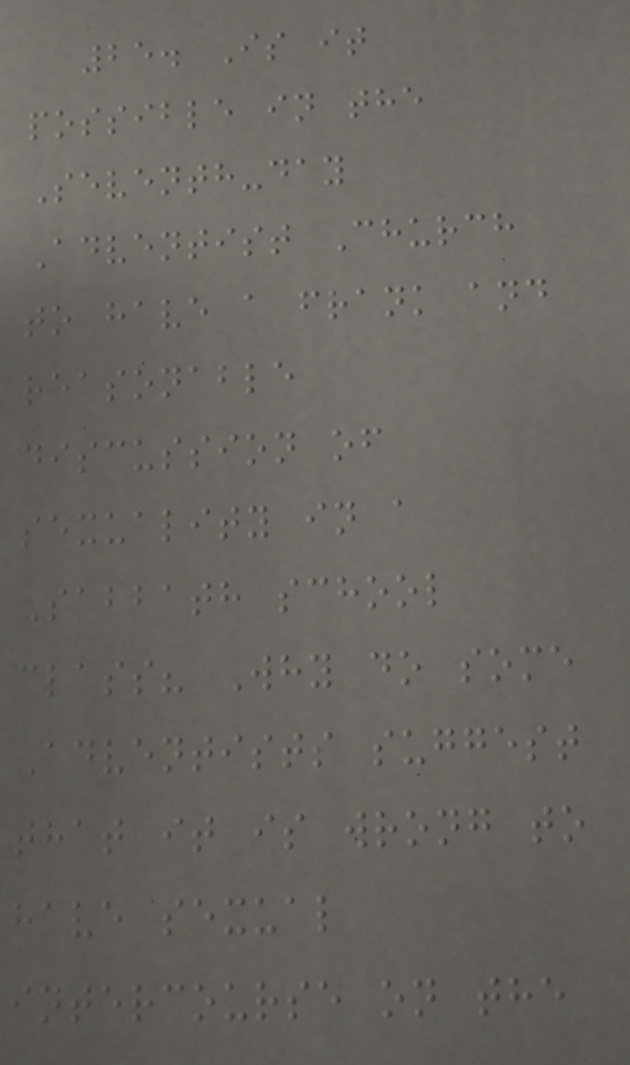25. Is it
possible in the
Seventh-day
Adventist Church
to have a frank and
reasonable
discussion of
sexuality in a
Sabbath school
class? Why do some
Adventists suggest
that it is wrong to
have sexual
intercourse on the
